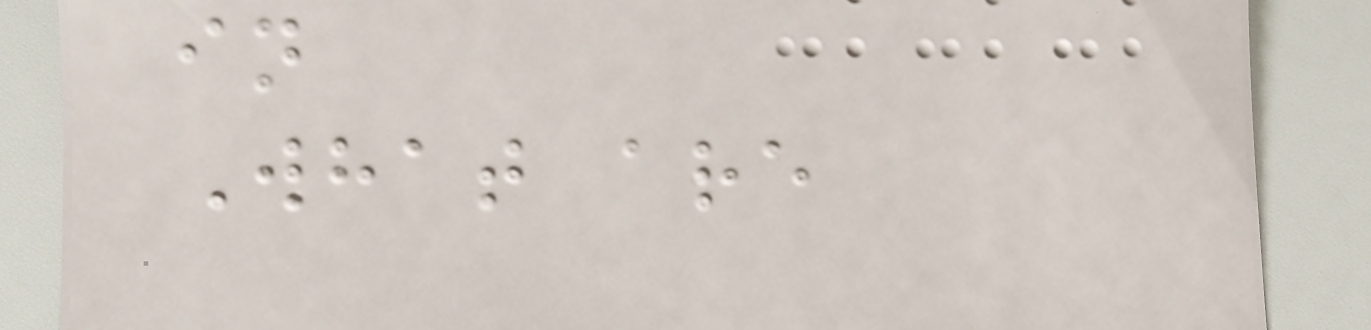in
What are
